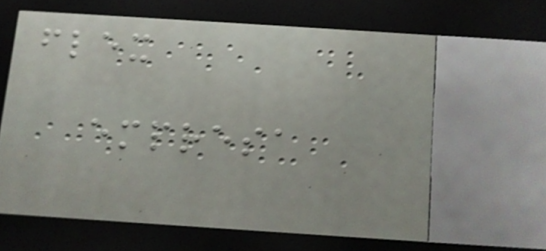flex
empresa
